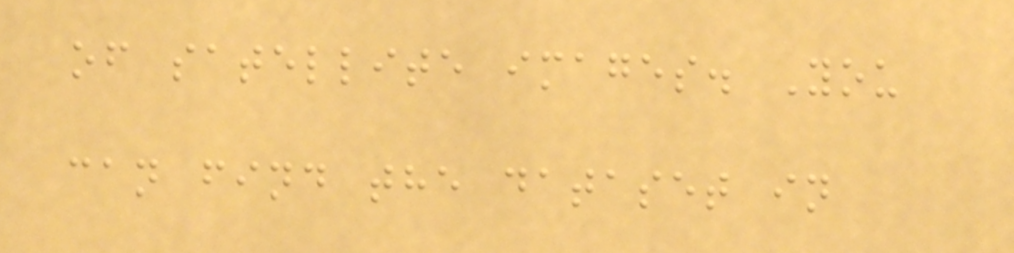of satellite images. You
can find the dataset in
